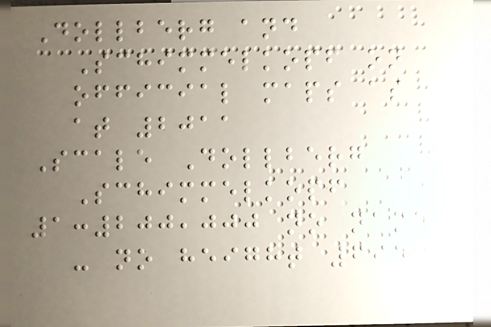Dollberg and
Schimmelkopf on
official maps as
at 2011
Scale Dollberg
Schimmelkopf
1:200,000 no name
- no height 695
